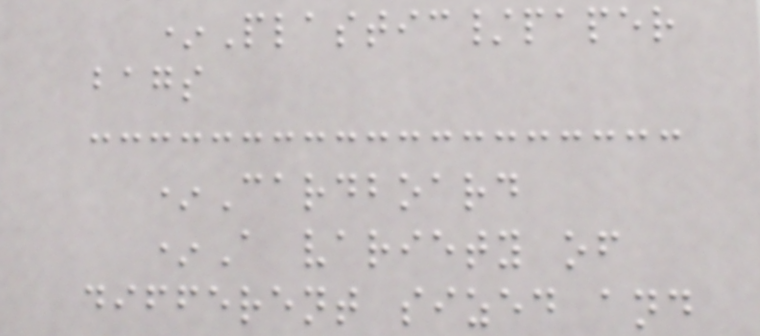*Plastic/paper
bags
*Cardboard
*A variety of
different sized and
